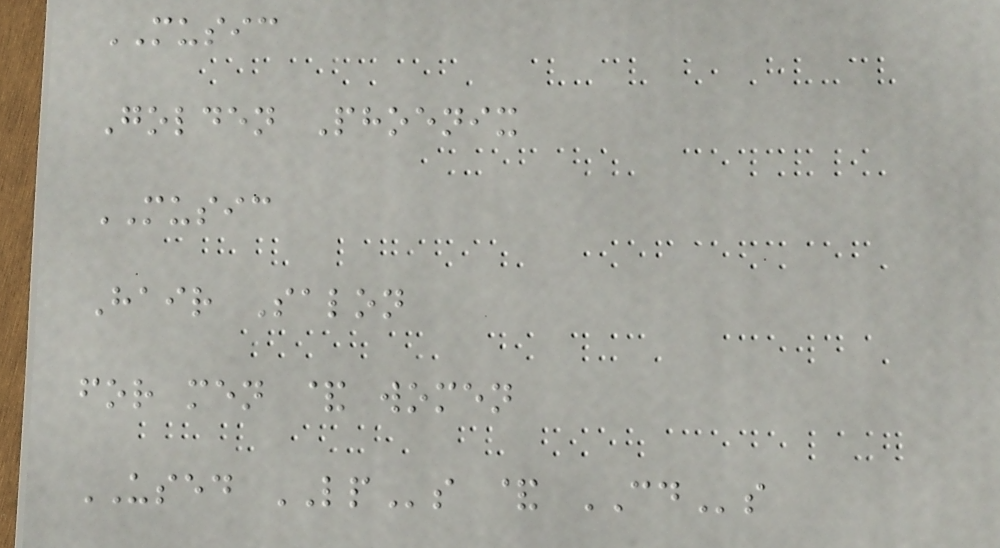MUSIC
Golden Phoenix
MUSIC
Hair Salon
for men & women
USED LPs & CDs
